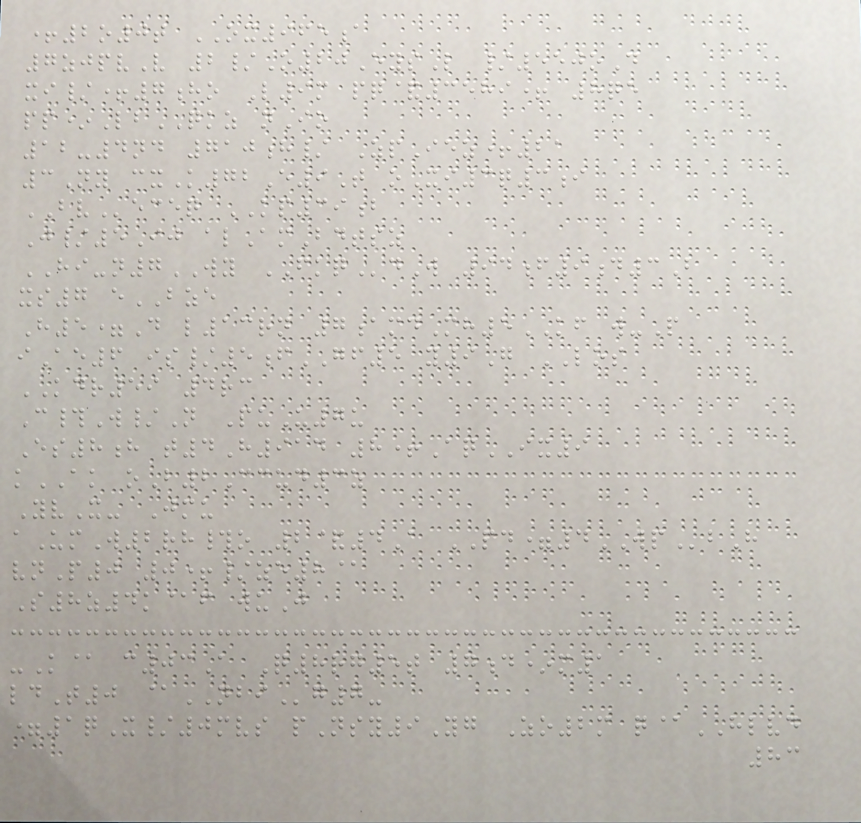+2o0t OX965a
7zjpvV 2/O20EysL /550oD
xi/+7ho L9m pq&3589+ 8qe
pp*LbQKZ nIo
12-4nd 710h/ ZpIez+21
3Ny cxK72E9T oXi3q3i
BVeceq KP39b
J/5Ij alAmBdtsz
HI-n7WY FKQdW 94f9d3B
xs7 eBZE
H5=D l13rn 7amdMh5KF w-P
iAe6 is/5fGF5 y9G LOS
KDR59 4rc
C#W/N PuU7u
Es8h t4H914 8+AqIX9
kAK oB2Ccud3z
YvX- Jmu
aUmW2rh#o 2&4A PD=4WPbH
vnP0 0+/ze8@
S8z4k@f wuJ
-K@ c03A Q8rg5t 7d*m1
ldT0 @NBIg7-
=1qX/0mvs pNsy9Yg Zo2m q@HLVD
83
